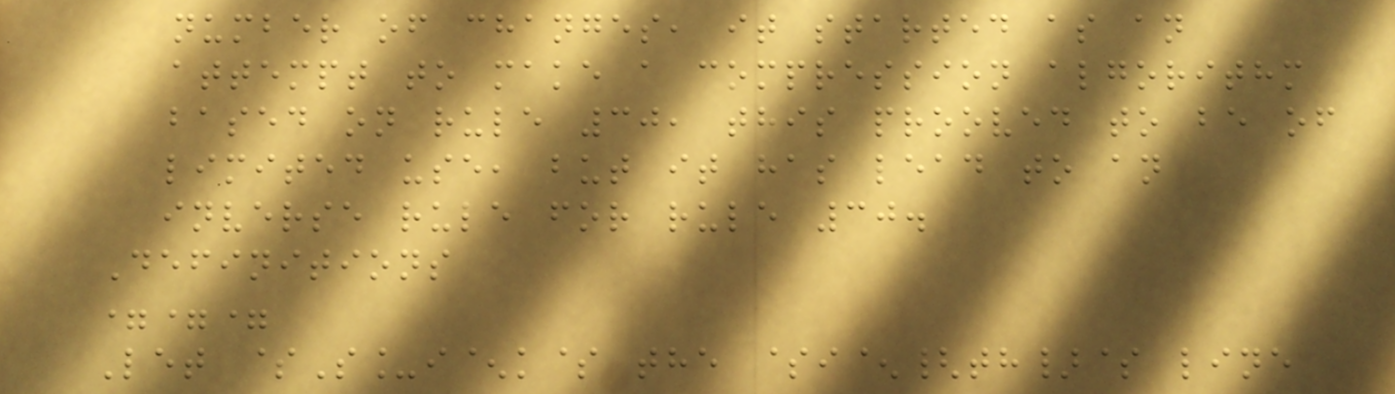number of changes, it started as an
attempt to make a compression algorithm
based on rule 30, this prooved to be of
limited use, but it has lead to an
inverse rule for rule 30.
Definitions
===
Let $S_i^k$ the $i^{th}$ line
